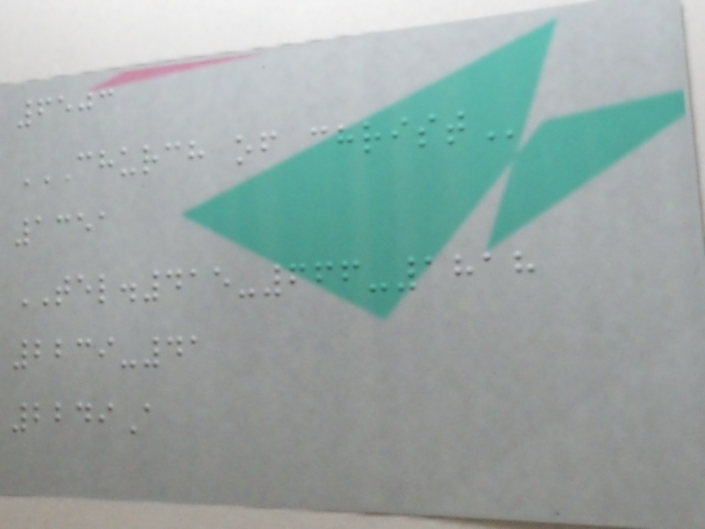6503
CHURCH OF CHRIST
1351
TEL.415-666-1818
2239-41
2249A
